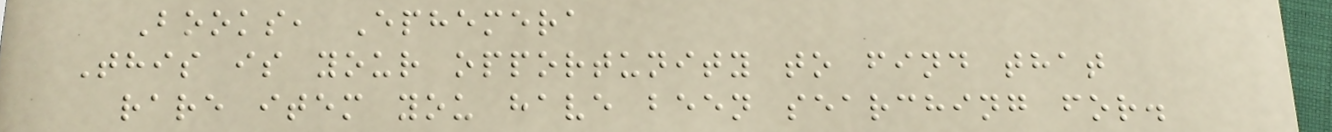Books, Ephemera
This is your opportunity to find that
rare item you have been searching for.
